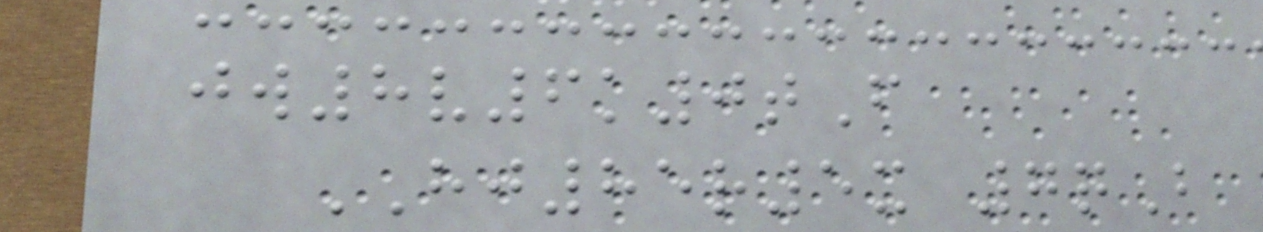jw8v6k0tF
HJ85r5x 7qB
